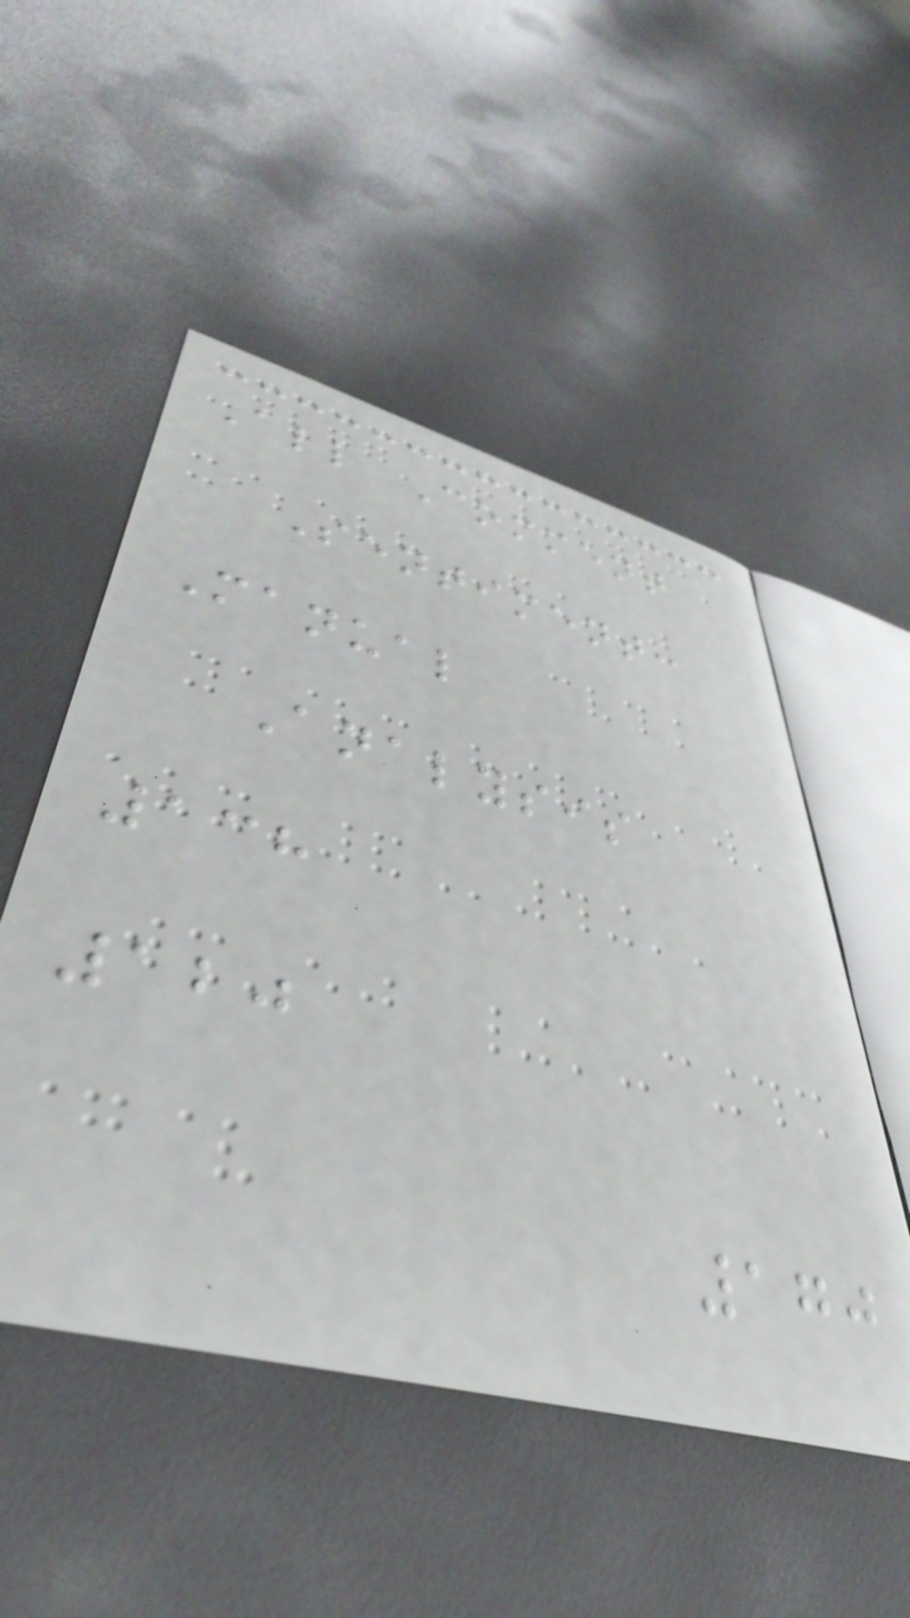All Comment
Sentiment:
Manual
Analysis
138
120
170
